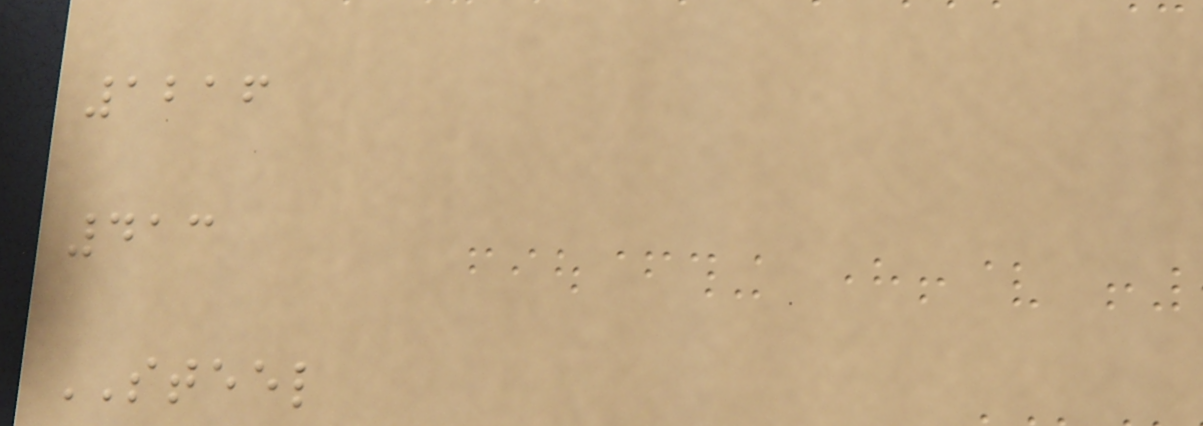1216
413
STEEL
